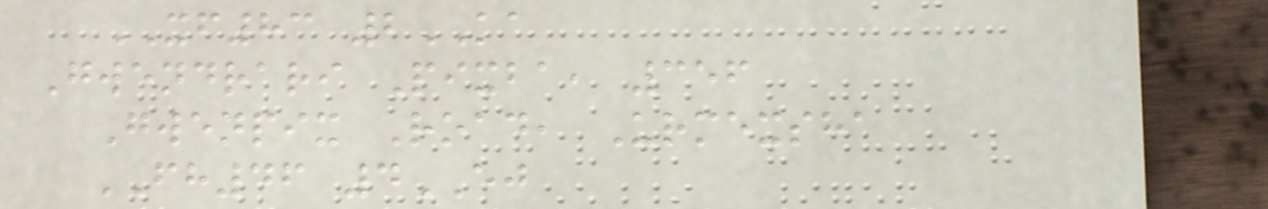XF83 2KA
Gwendrari Pixba, 356
Gwenpix Road, Urmexsha
FH46 4EJ
